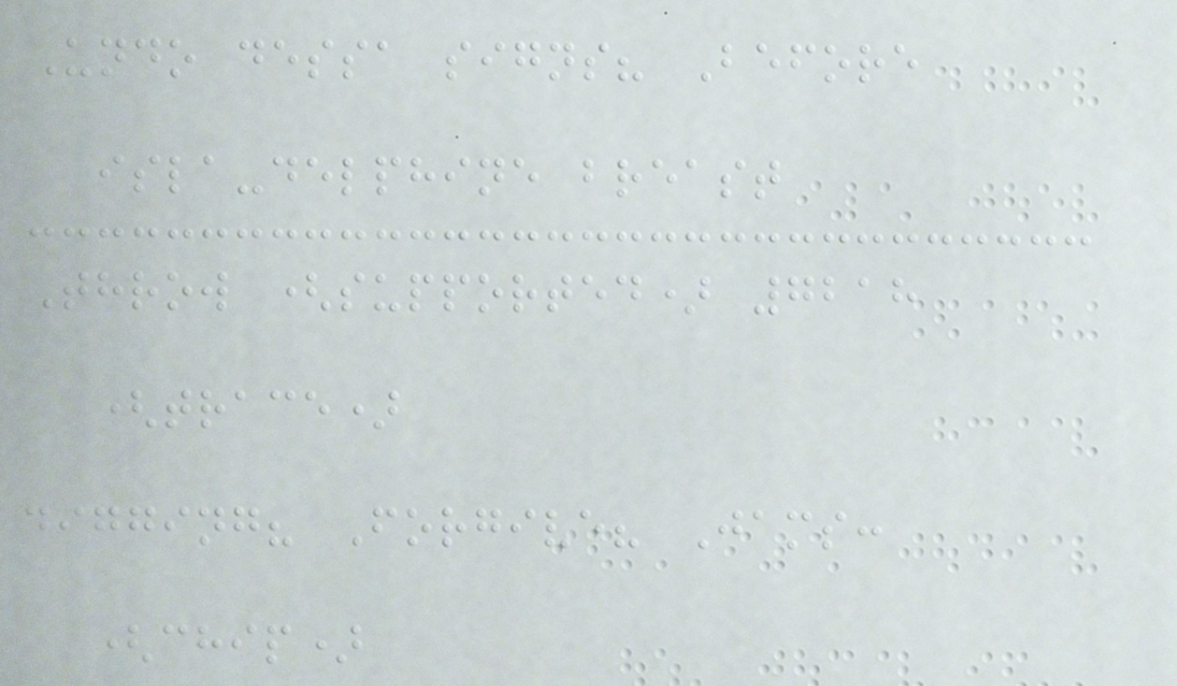Undo dessa signs? Before
isla-delphine breast
Throw (supported) 7218
(trace)
digging? Forgive? Jams:
(chip)
